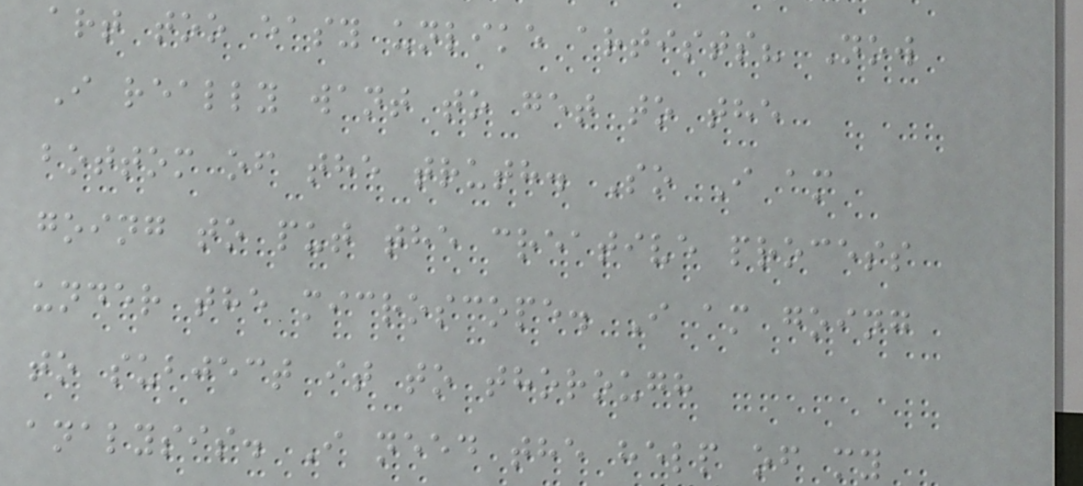art too easy unlike artists? Now
I really want to get to the
bottom of the truth. So I am
going to put the creative process
under the microscope. I am going
to subject it to thorough
analysis. I need the help of my
